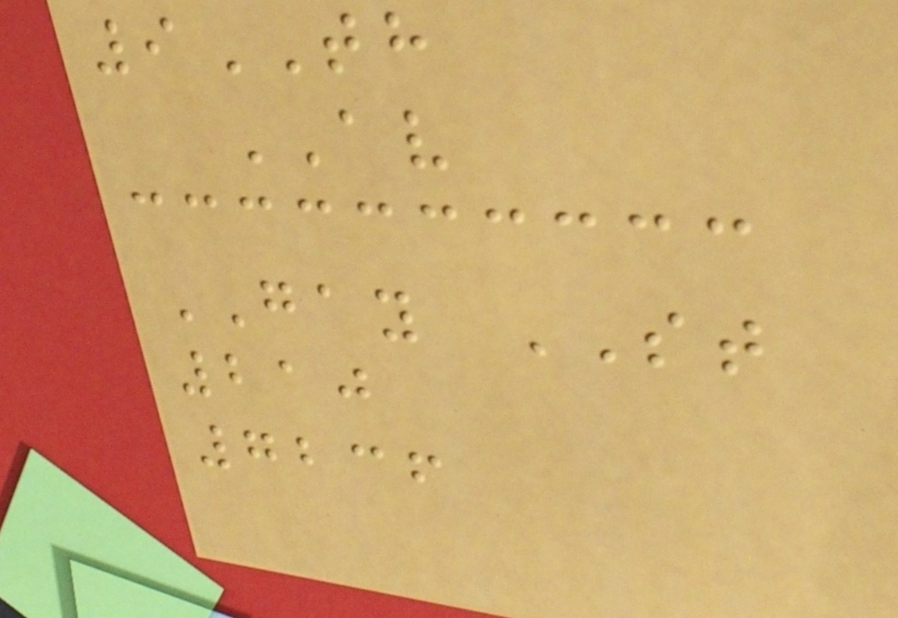9TH
AV
GAY ST
210
7236
